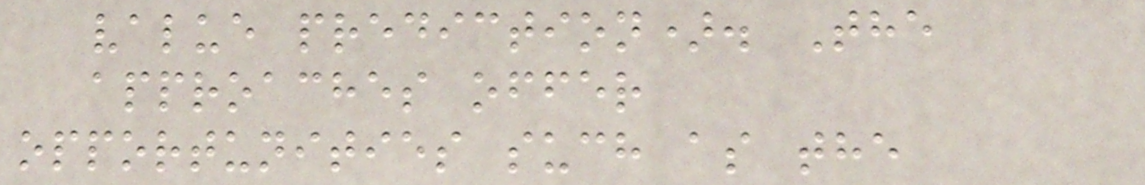value prediction). The
approaches offer
opportunities such as the
